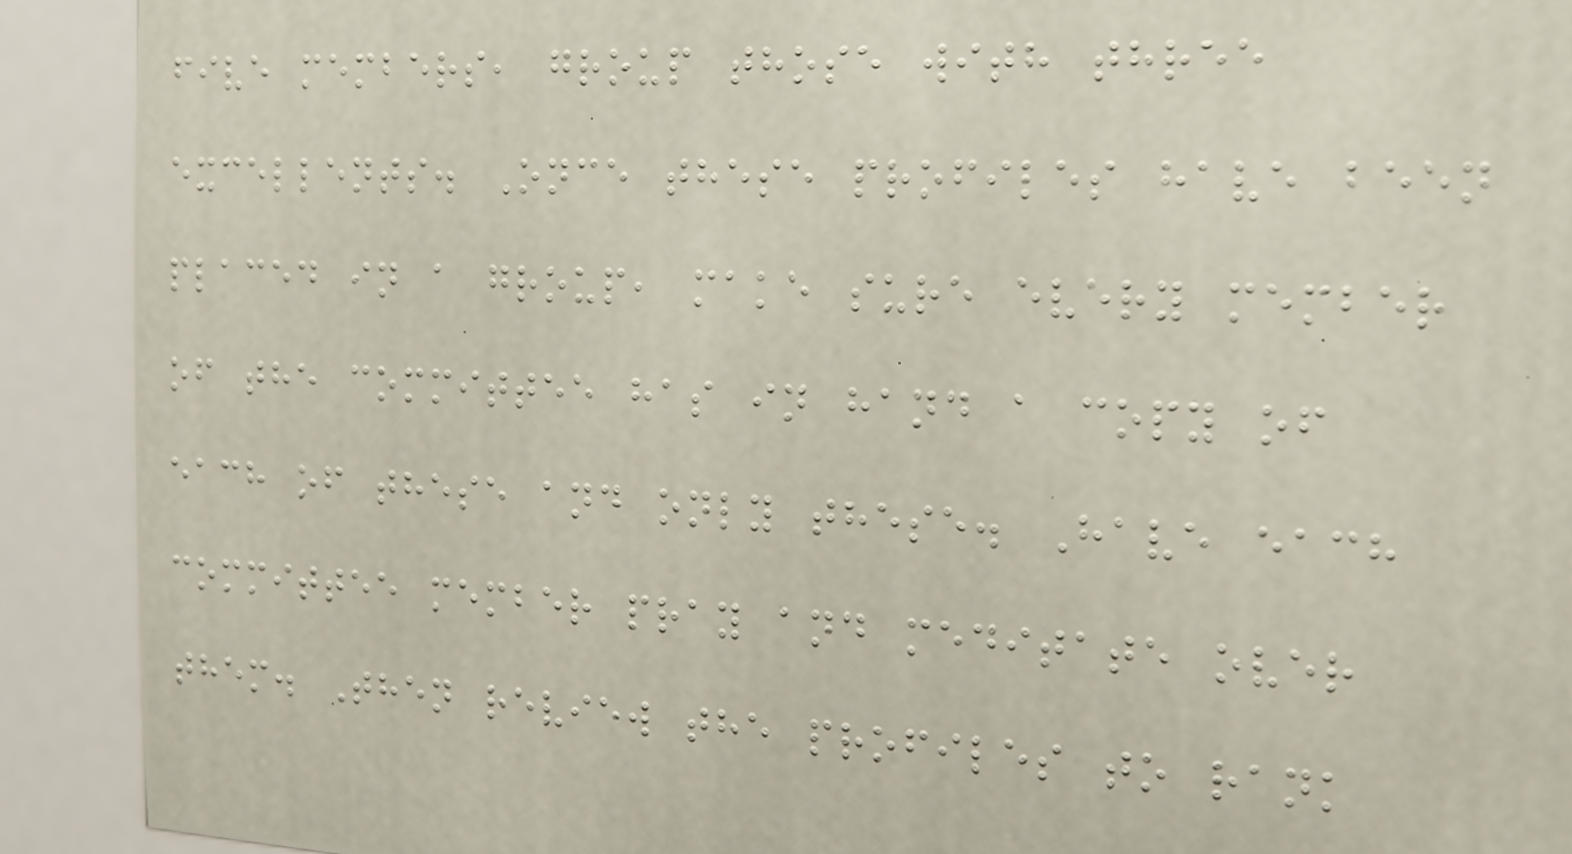five members, group those with three
excellents. Once these profiles have been
placed in a group, make sure every member
of the committee has in hand a copy of
each of these and only these. Have each
committee member pray and meditate over
them. Then review the profiles to rank
